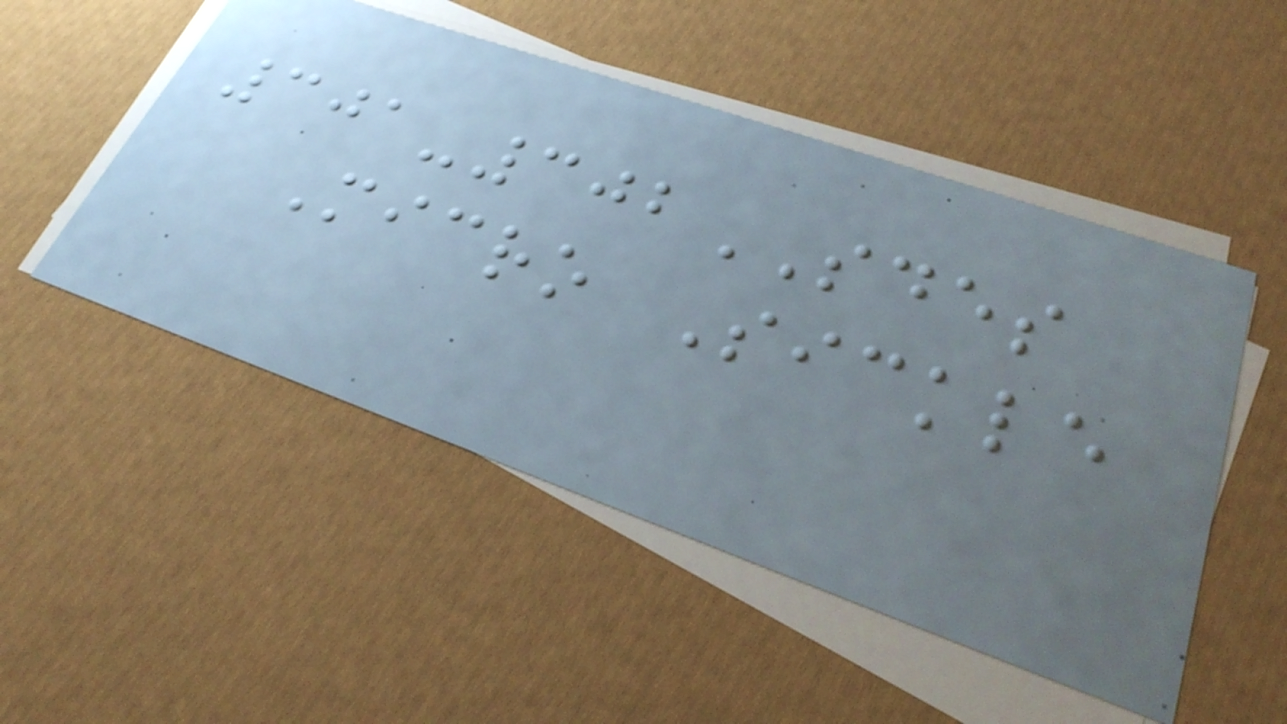301-302SDES
Micro Sickle
